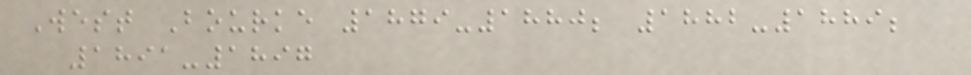West Bourke 1879-1880; 1882-1889;
1891-1897
